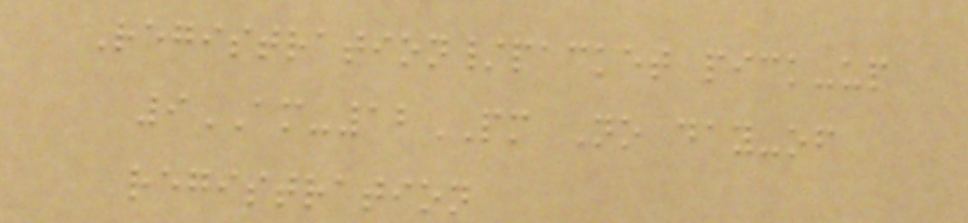Registration/packet pick-up
9AM-12PM No day-of
registration
